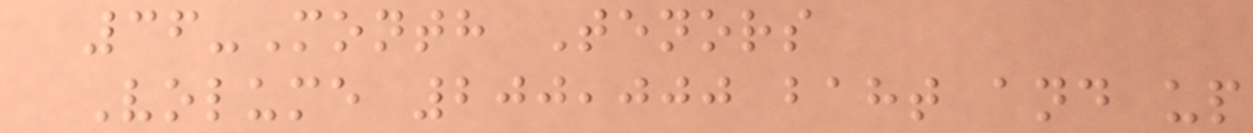36-Month Tenors
Volume 200,000 baht and up
